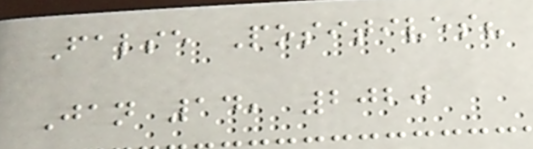False Positives?
Jan 14, 2020
